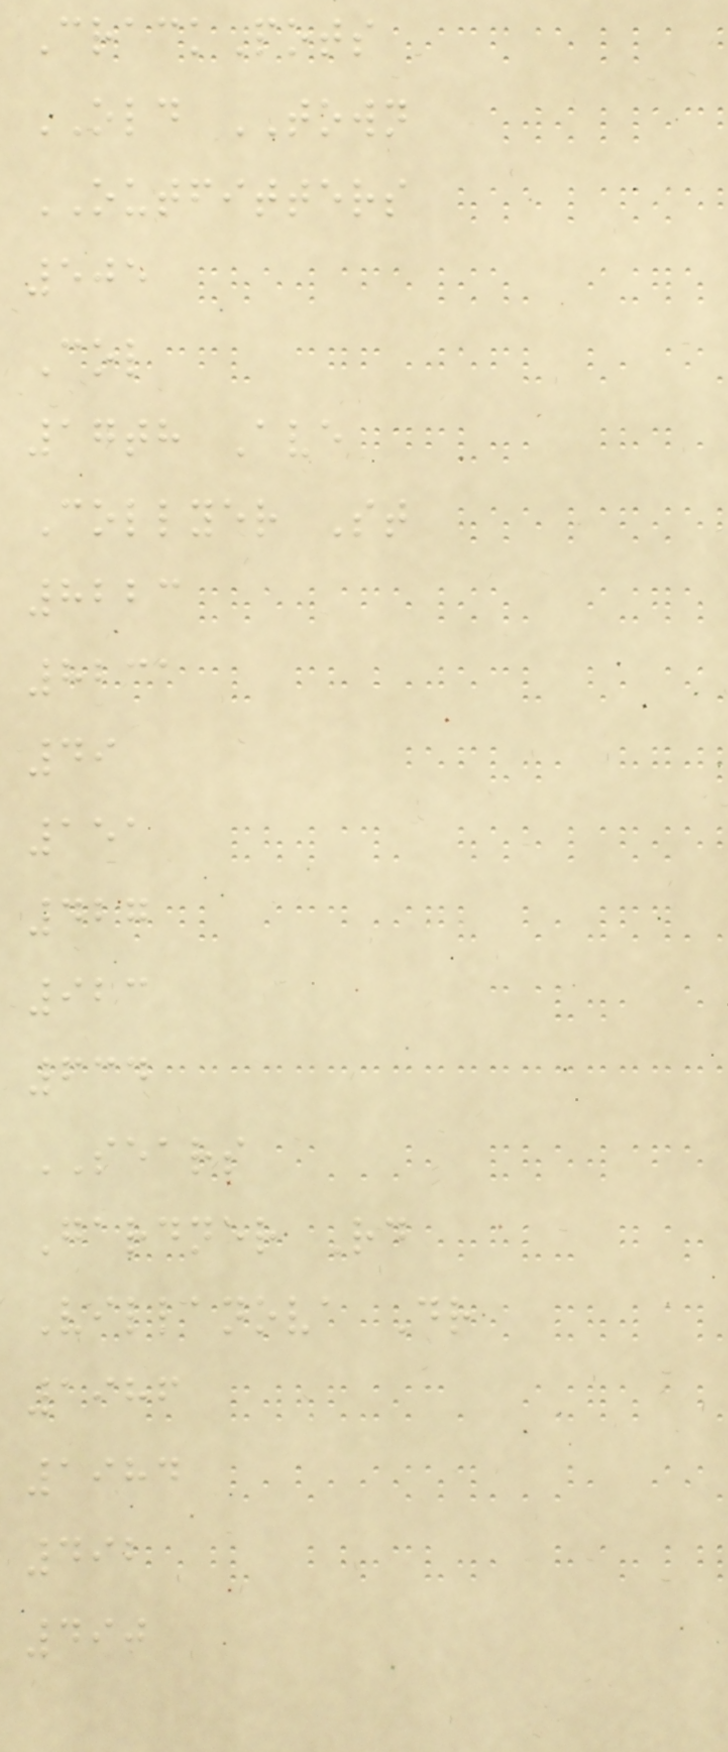CrackPots
OLD TOWN
OUTFITTERS
505
Col
17th Ave
Collyer St
8223
8231
49
151
427
923
634
SEARS
Gardner Rd
Villanova Dr
1986
1984
492
490
